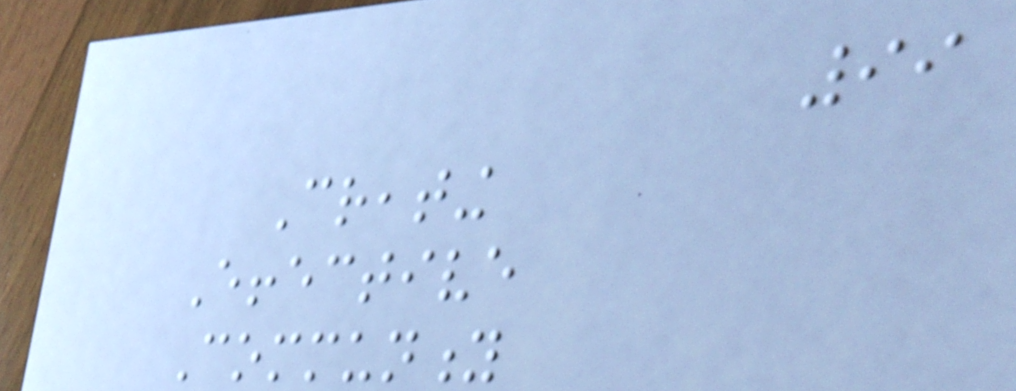99
Creating
Effective
Community
